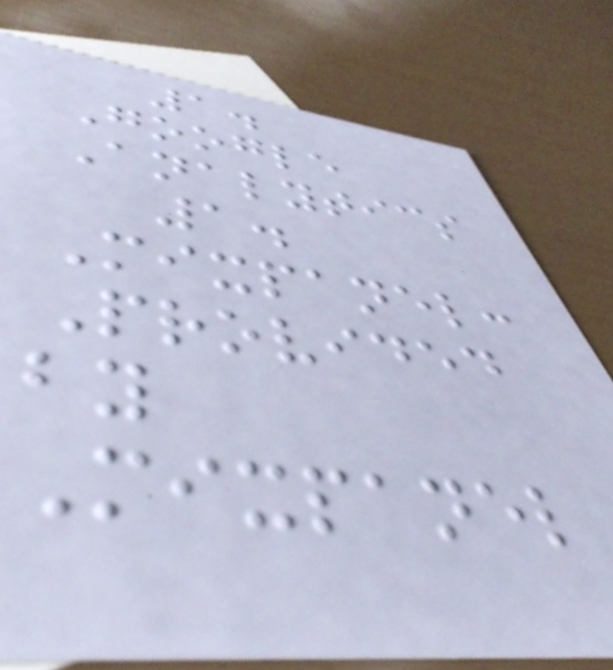1.
Google
Analytics
1.
Mixpanel:
Provided
by
Mixpanel
